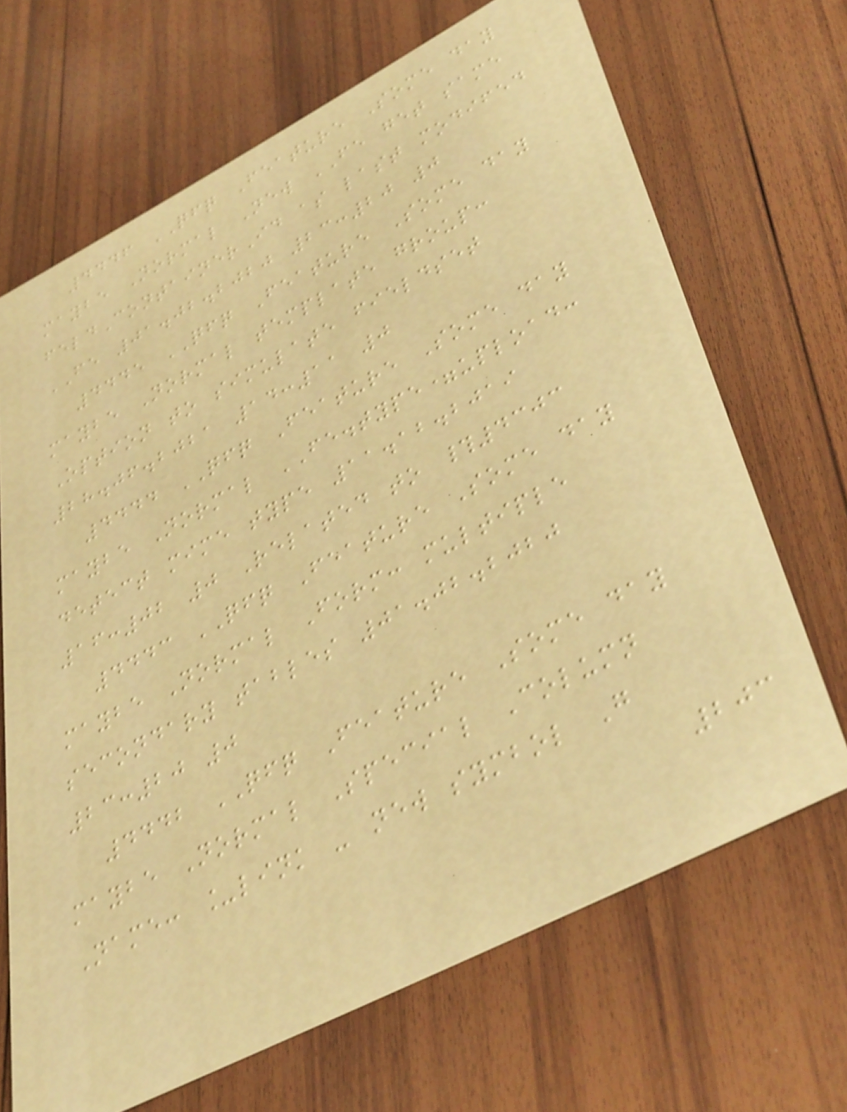4446 QFQ Feature Some day
maybe Normal New FE get same
feldContainerId as last modifed
FE 01.02.2020 23:20 0
4445 QFQ Feature Some day
maybe Normal template group:
Option to simulate fieldset
28.06.2021 14:11 0
4444 QFQ Feature Some day
maybe Normal FE.type=upload:
detect mime type 11.12.2019
16:02 0 Related to #4303
4443 QFQ Feature Some day
maybe Normal Form: multiple
secondary tables 01.02.2020
23:20 0
4442 QFQ Feature Some day
maybe Normal Special Column
Name: _link - new symbol G
203
